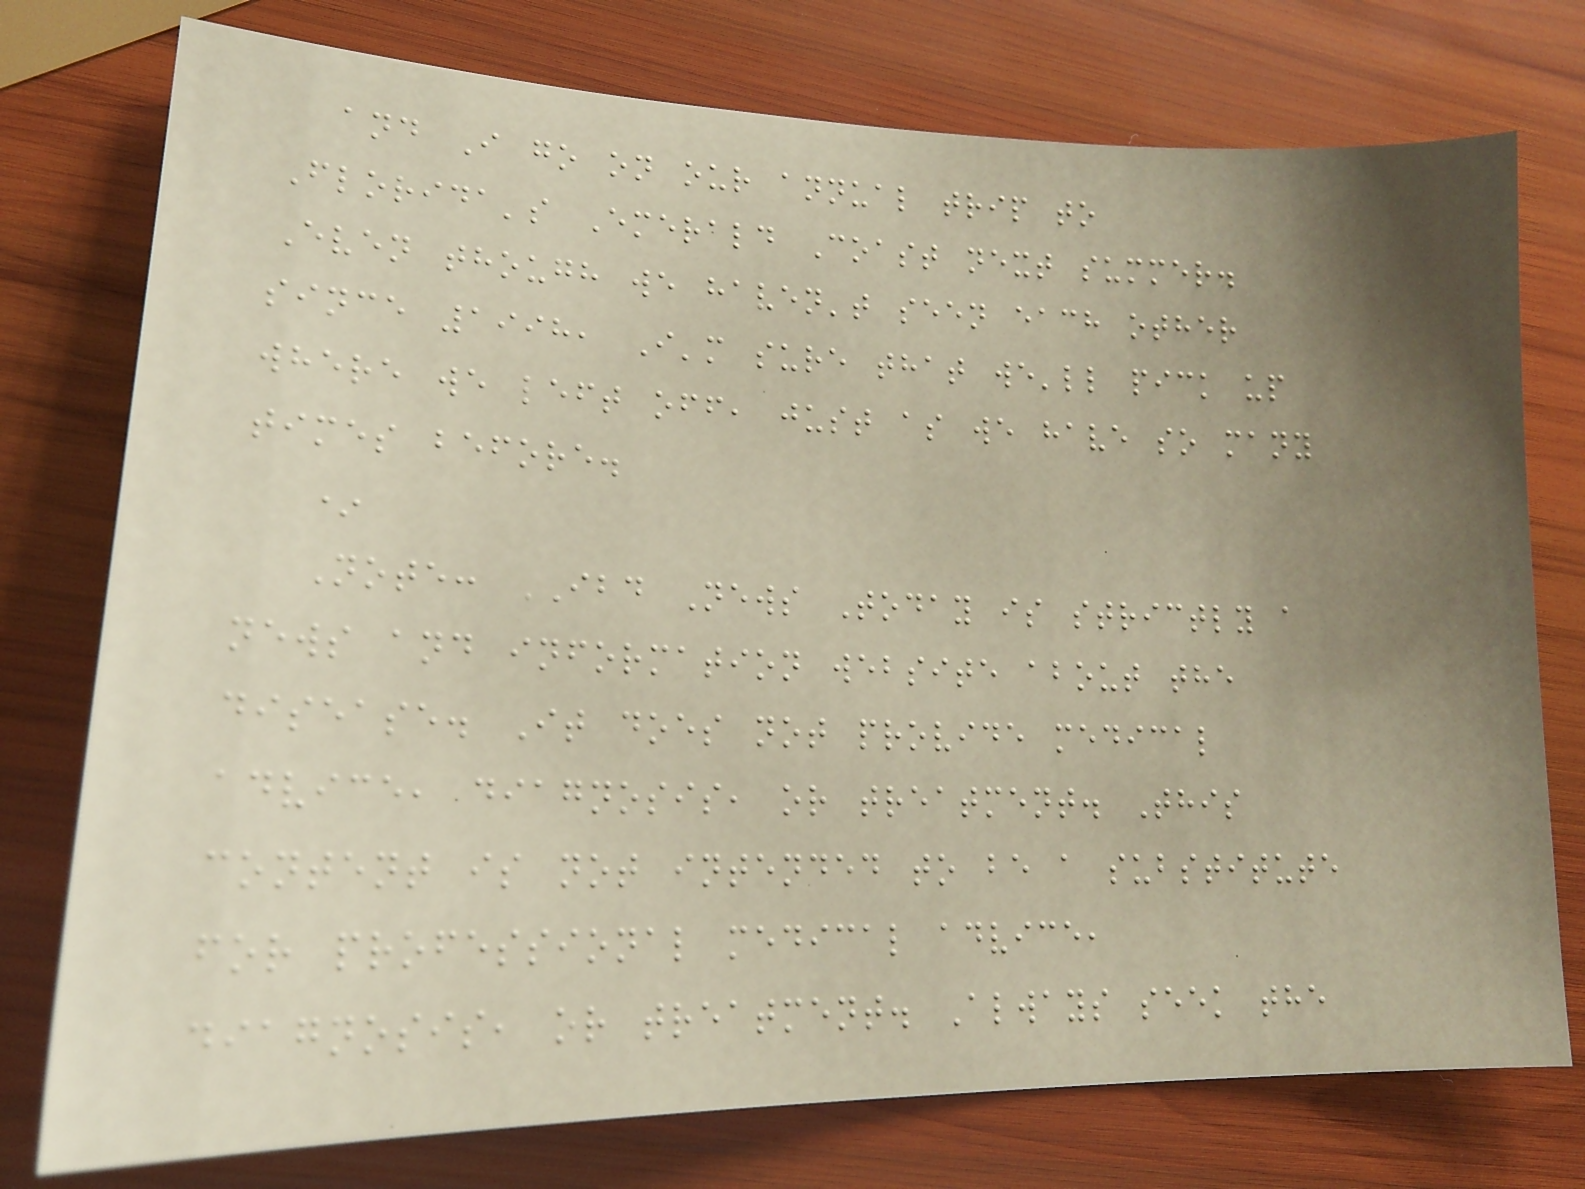and I go on our annual trip to
Florida's Emerald Coast next summer.
Even though we haven't seen each other
since 1998, I'm sure that we'll pick up
where we left off, just as we have so many
times before.
*
Note: IBD News Today is strictly a
news and information website about the
disease. It does not provide medical
advice, diagnosis, or treatment. This
content is not intended to be a substitute
for professional medical advice,
diagnosis, or treatment. Always seek the
